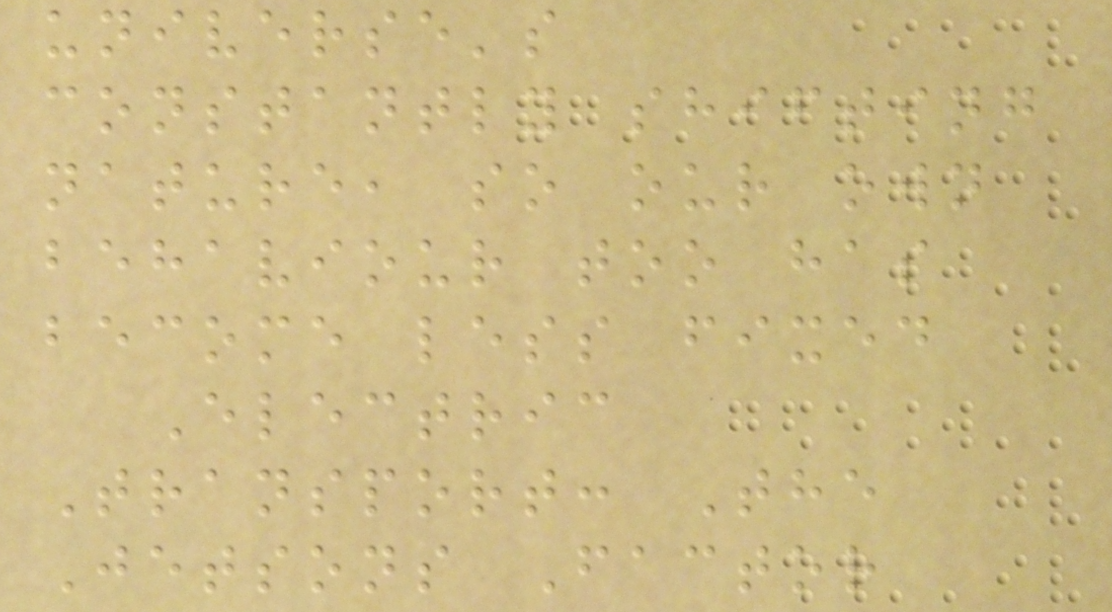universe's
constantly shifting
nature, so our own
behaviour too has
become less fixed
Electric
Transport: The
Jetsons Factor
